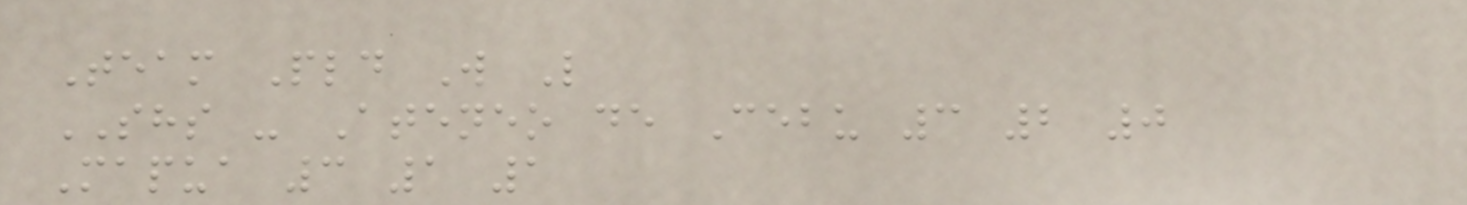Team Pld W L
SHS - Ateneo de Cebu 3 2 0
Mapua 3 1 1
